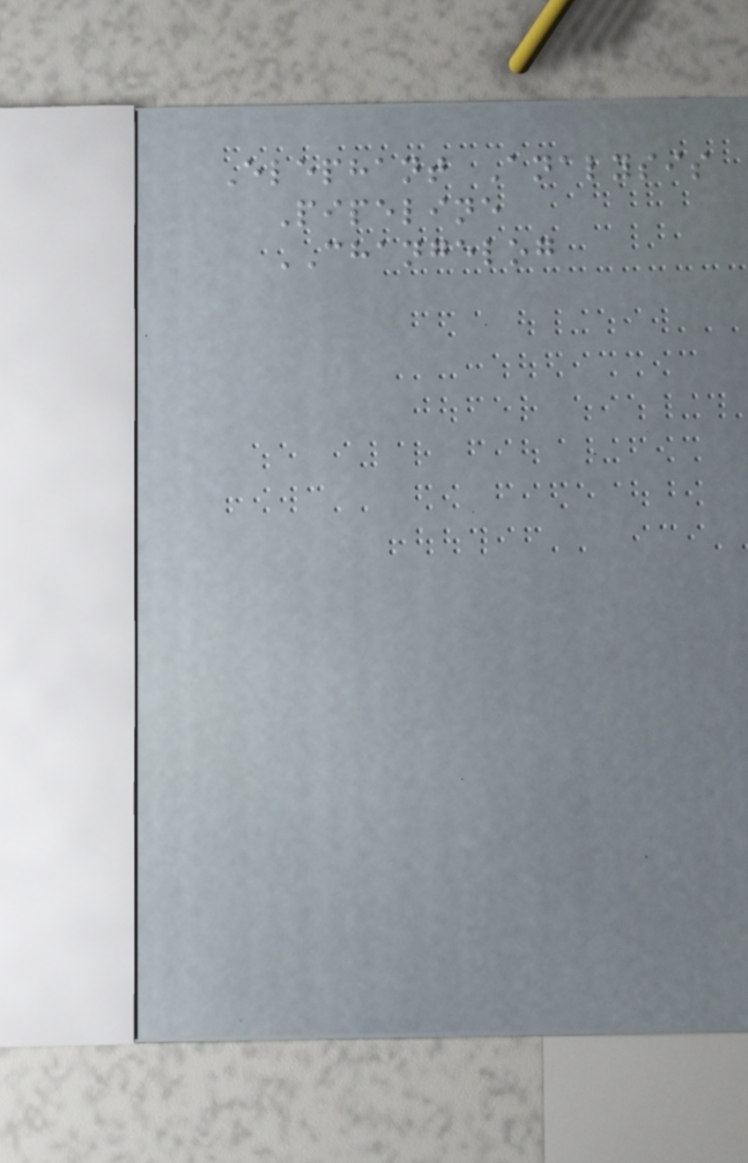Elephant Analysis
Pipeline
CHANGELOG
